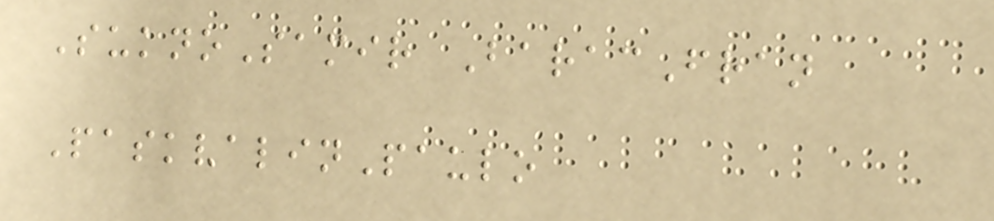SuknoSamir BaracFran
PaskvalinPaulo
